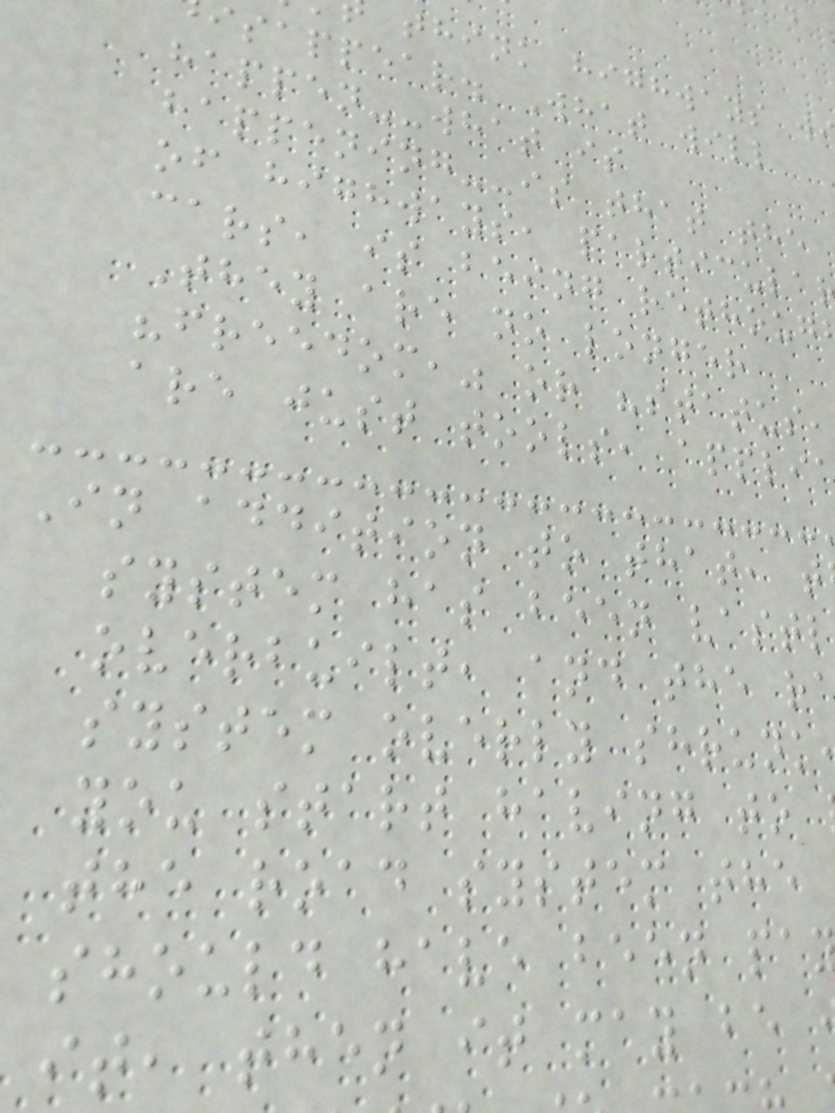think highways w
isappear. What will
happen--what is
happening--is that the
of highways, particula
cars, is being rethoug
They are no longer
"freedom," or "status,
are just tools, appli
In addition to that, t
system has been vastl
overbuilt, and the r
system overly shrunk
you start having to
the road system the
should have been pa
it, then it may be
